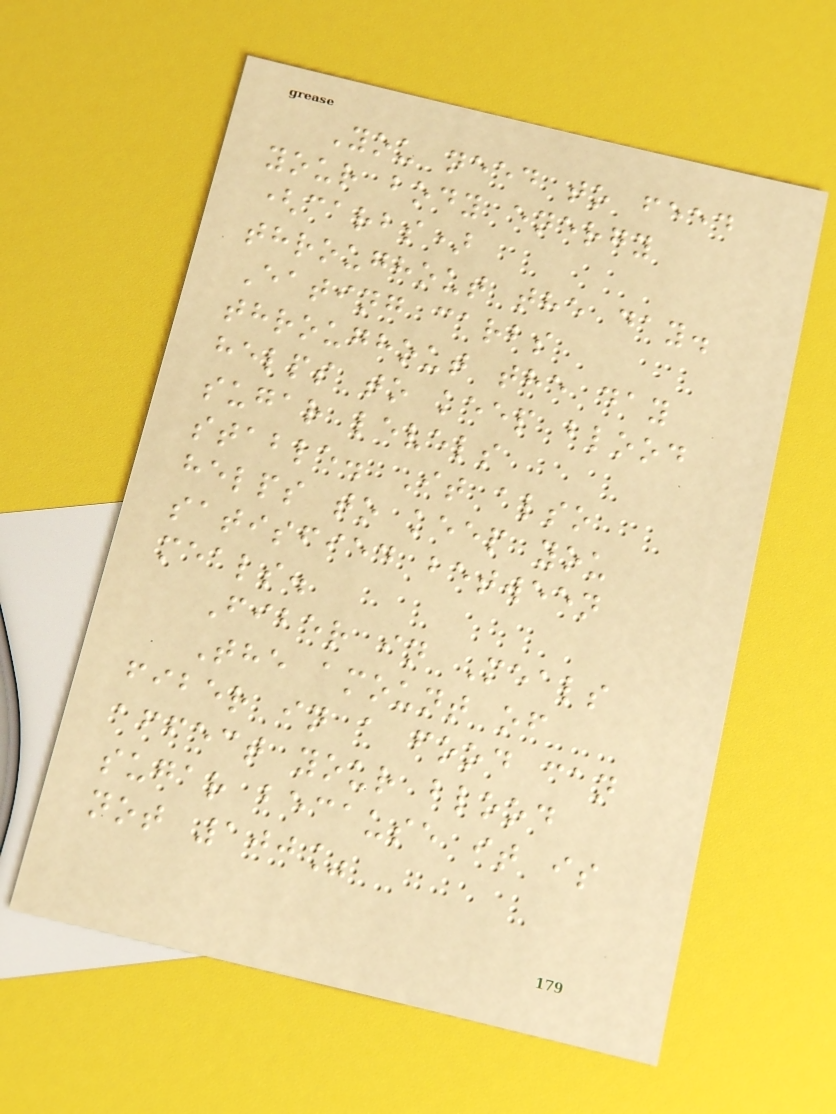You need to feed
your body energy
(carbs)
throughout the day.
Eating carbs
throughout the day
helps to keep blood
sugar levels
stable. It also
helps to keep you
satisfied between
meals.
Fiber in Meals
The amount of
fiber in a food can
affect your blood
sugar because it is
not 100%
